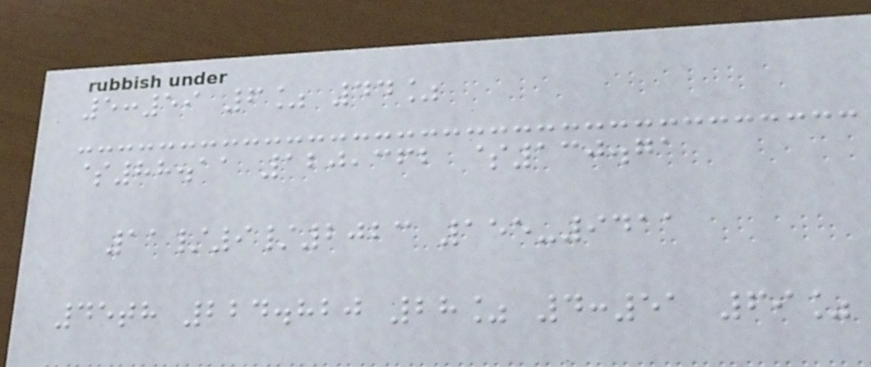5:59 6% 44%
$88.11 120,362 $130.71
11/9/2023 155-9411
45th 224.820 28% 4:51 69%
